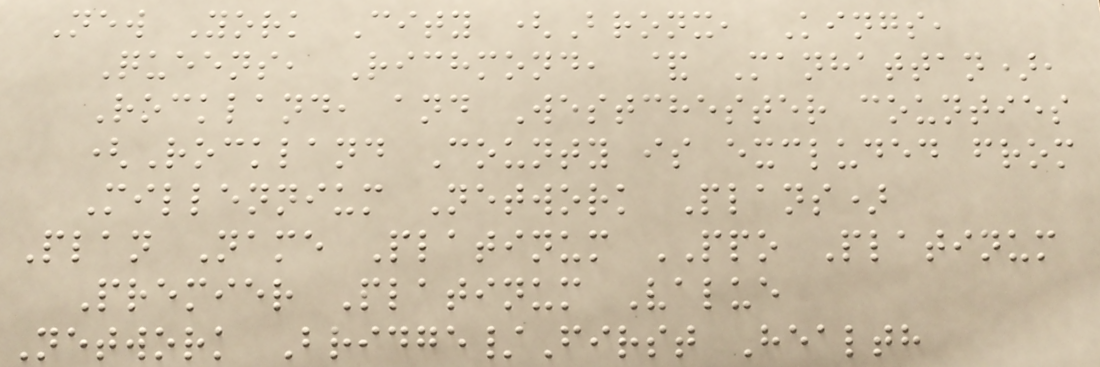New York City (Bronx, Kings,
Queens, Richmond, & Manhattan),
Rockland, and Westchester counties
(Rockland County is excluded from
Millennium Network Plans)
Plan Name Platinum PPO Platinum
Premier Platinum Value
Network Bridge/First Health
